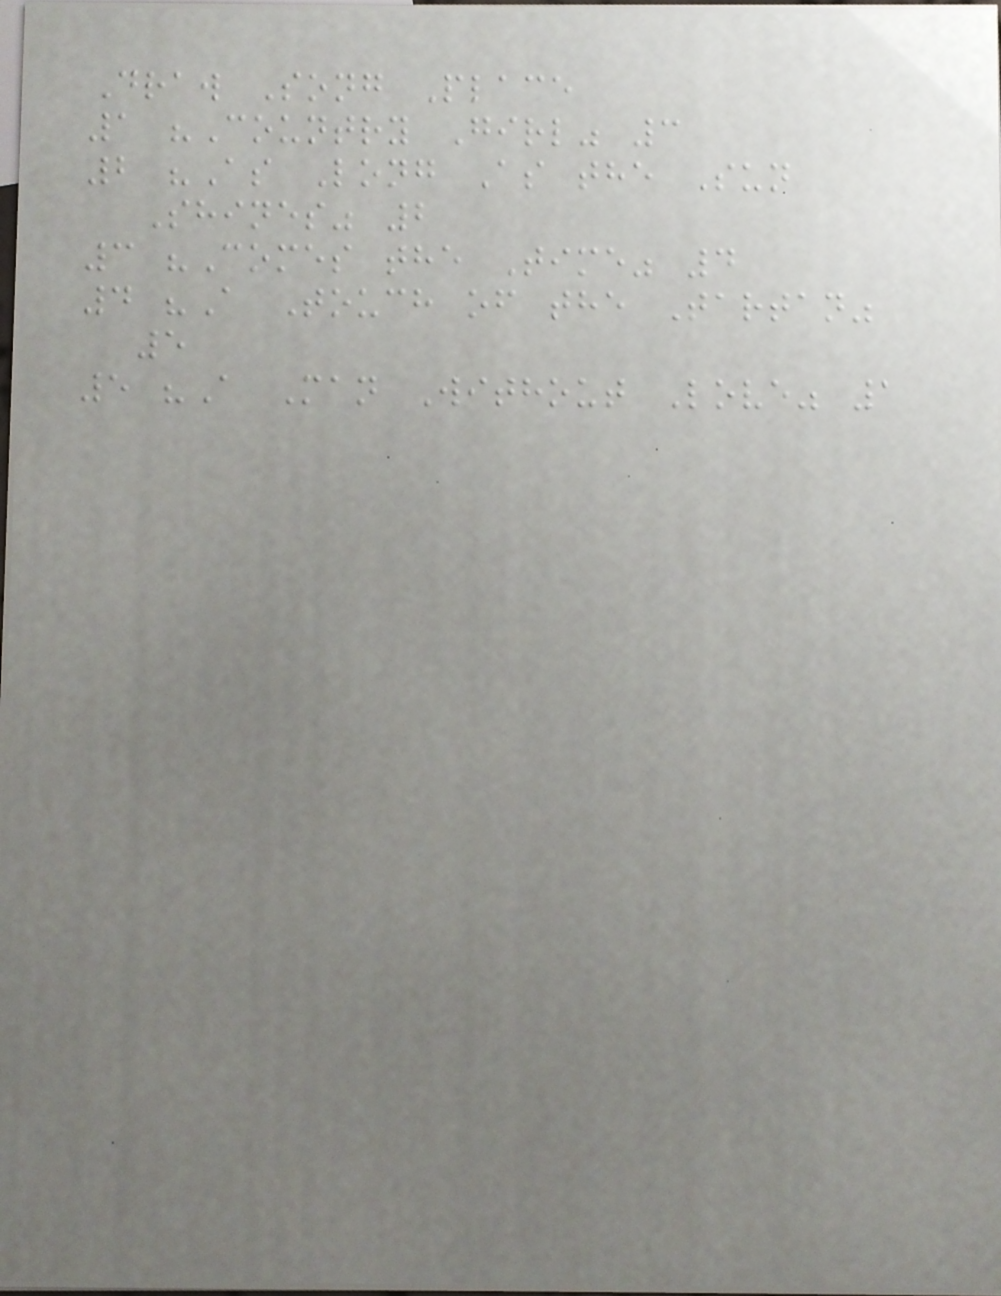Draw Song Place
1 "Country Girl" 3
2 "As Long As the Sun
Shines" 2
3 "Comes the Time" 4
4 "A Touch of the Tartan"
5
5 "A Man Without Love" 1
